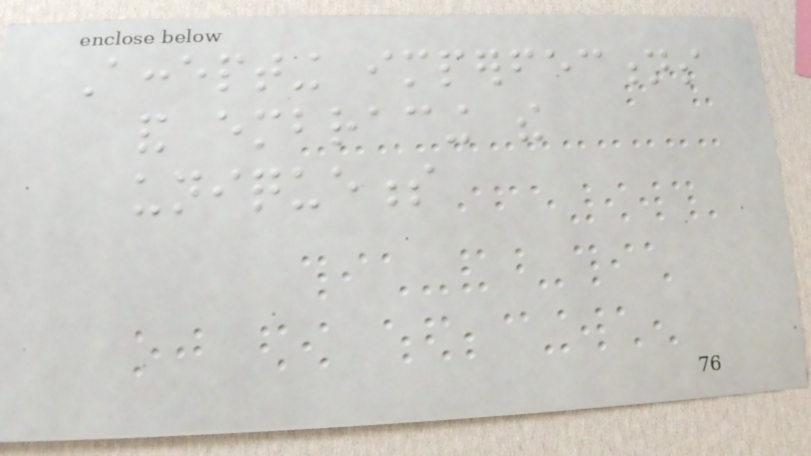Accepting imperfections
and embracing the
uniqueness
